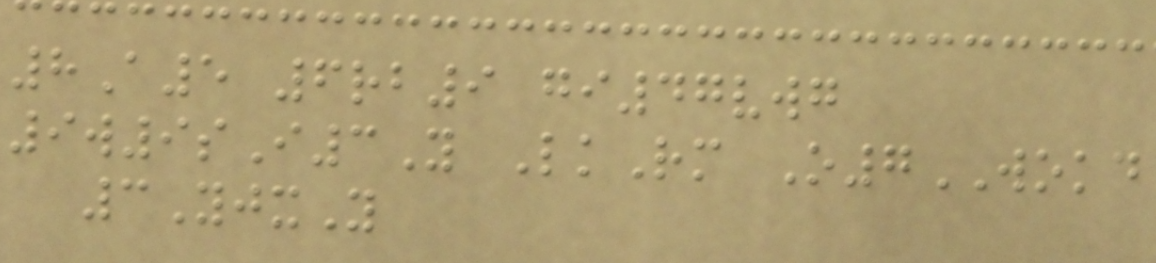8A5 6rb9 gi47vwg
9w9sI3Y LkRm O7WOKD
3YjxY
